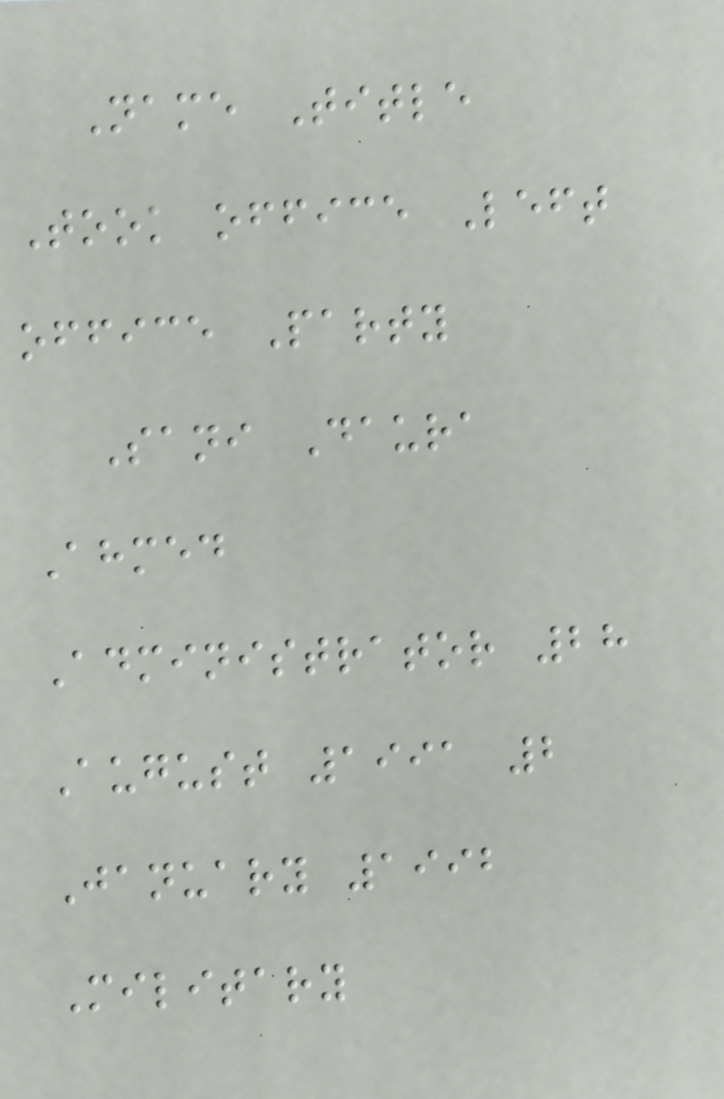Name Title
Took office Left
office Party
Sani Daura
Ahmed
Administrator 28
August 1991 2
January 1992
Military
